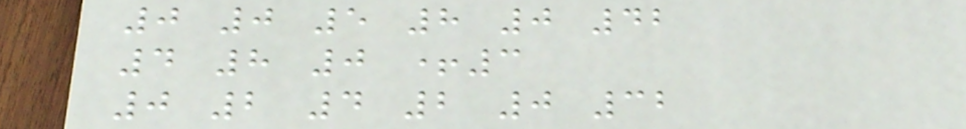0 0 5 8 0 42
4 8 0 +3
0 2 4 2 0 32
